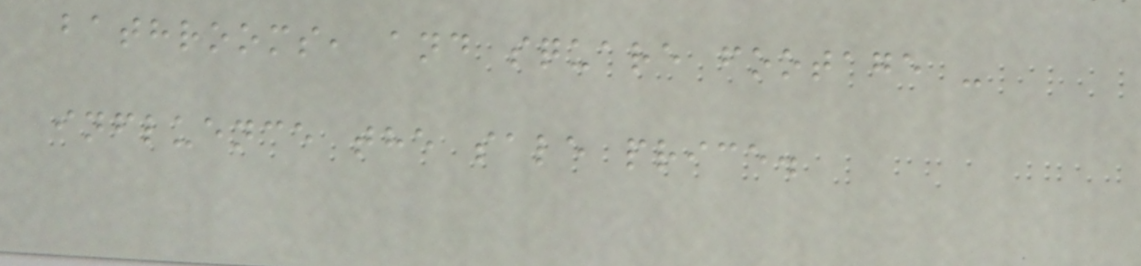bathrooms, and square footage -
influence the sale price.
